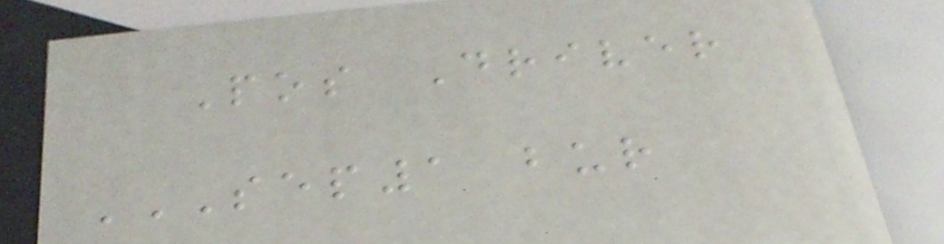Pos Driver
SEP1 BUR
